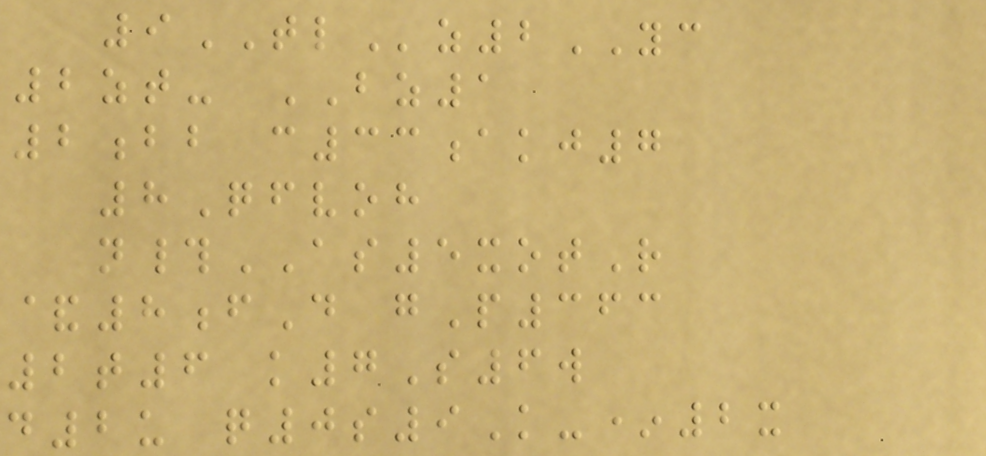9TLz2YC
2zt- BZ1
2bb c33akj7
8Qfvoh
n#AS5xotR
&8fD gP363
2t6 k7S6w
d2u q0s9K-*2x
